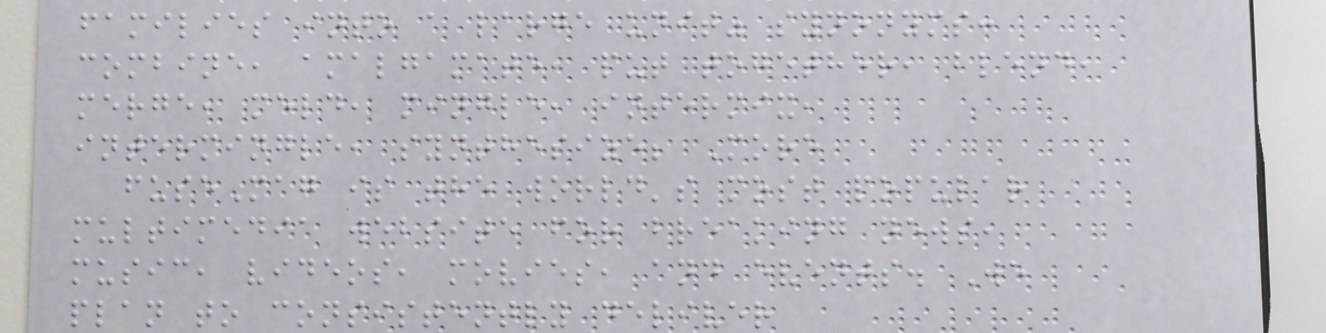families into a large unit" synonyms:
combine, amalgamate, put together, blend,
merge, meld, mingle, intermix,
intermingle, synthesize; More
fuseMag is the world's most popular
multimedia website for breaking news,
music, videos, movies, and events. We
plan to consistently deliver
